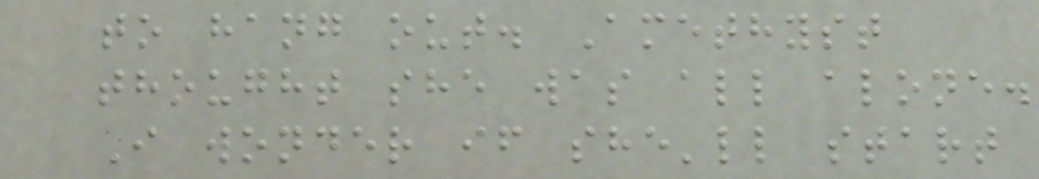to hang out. Amethyst
thought she was all alone.
I wonder if she'll start
